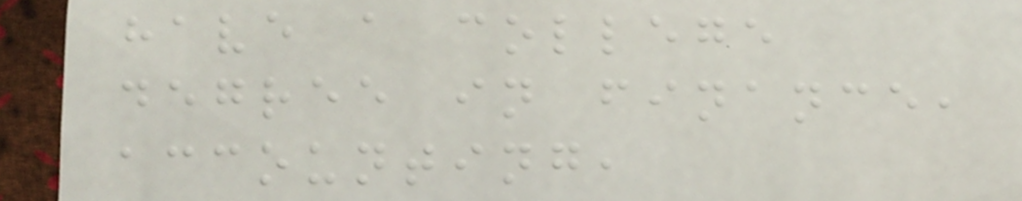have a college
degree in finance,
accounting,
